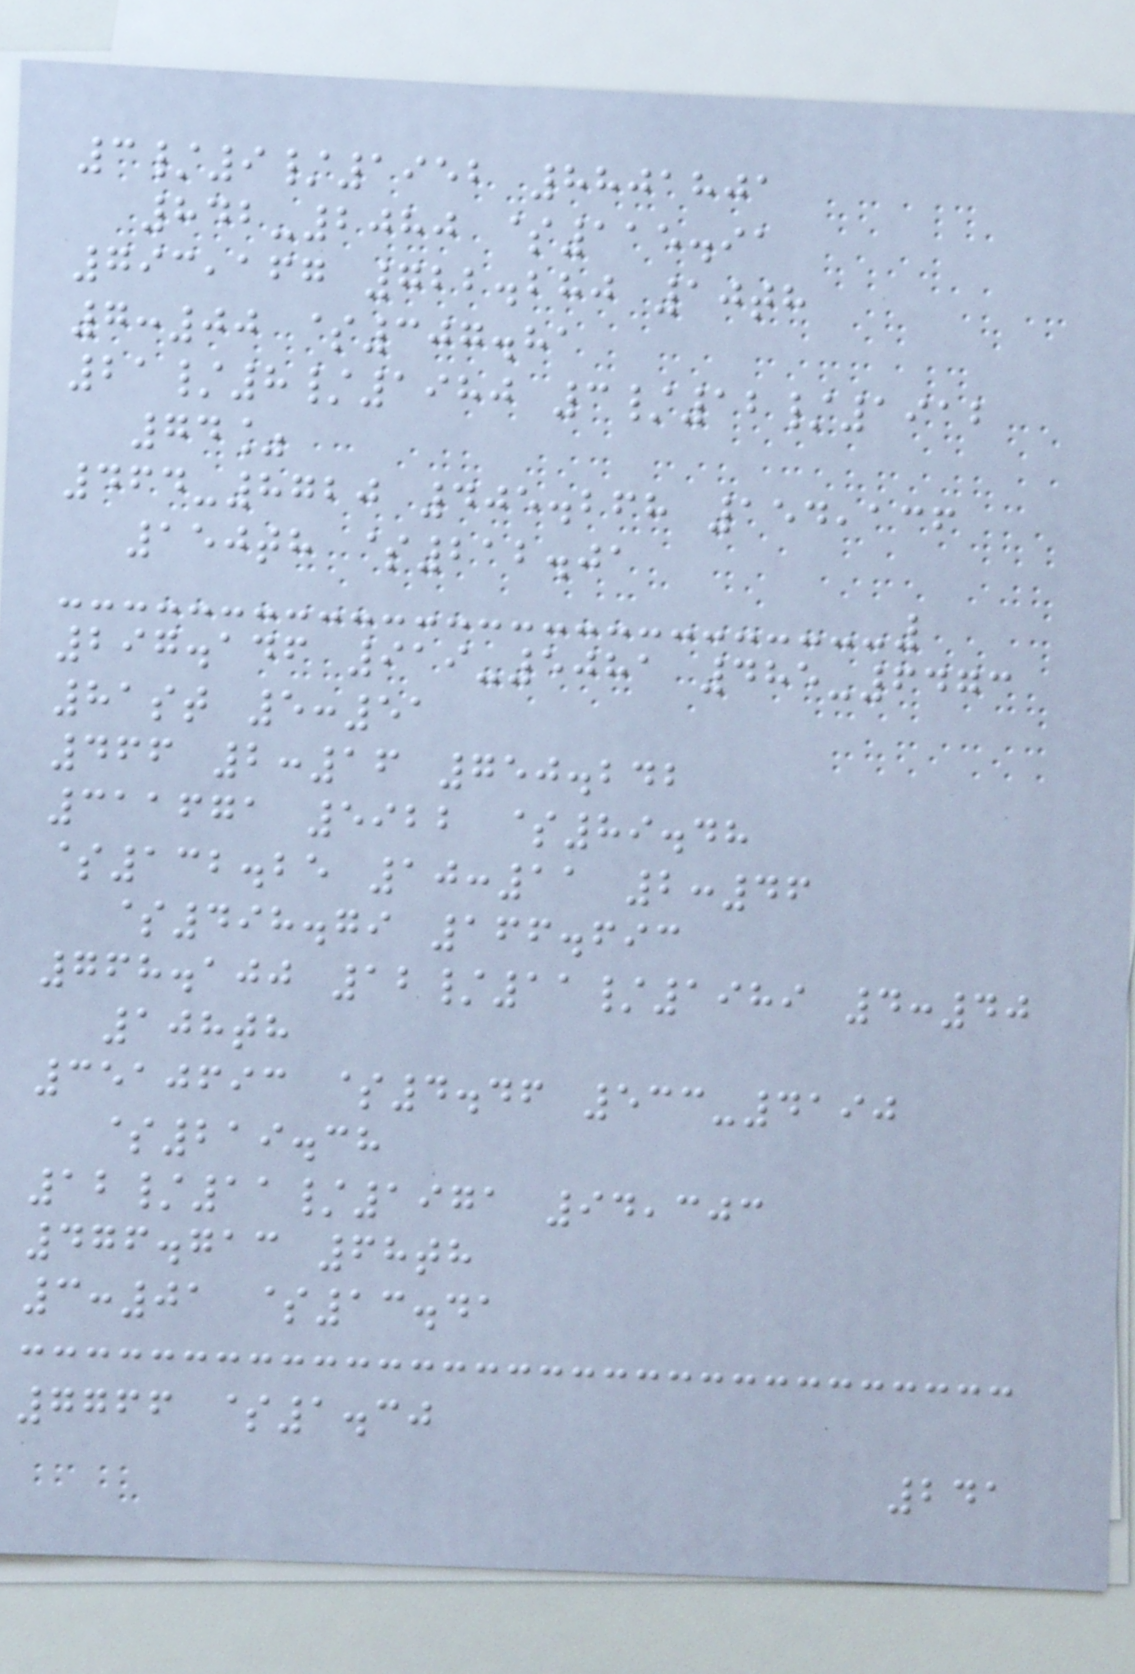3/9/1952 8801801
842-2080 $115.91
793,167 722.280 10th
7:00 $307.81
21/8/1980 3/12/1912
74%
464-8720 405.268 154,136
150th $212.01
297.146 919-5081 485-6473
81st 5:51
466 2:16 750.242
311671 5922 $89.48
$132.25 10:11 2:46
$498.79 166.693
768.100 12/11/1989 4:40
108th
3510693 $4.46 533-4190
$219.38
12/11/1971 94,303
476.713 68th
3:01 $13.41
7766 $1.30
241
